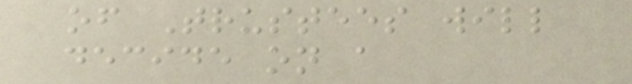of Trustees will
decide on a
